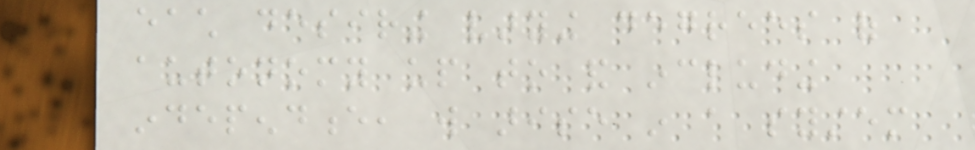each desiring varying degrees of
autonomy up to and including
independence, will arise in a system
